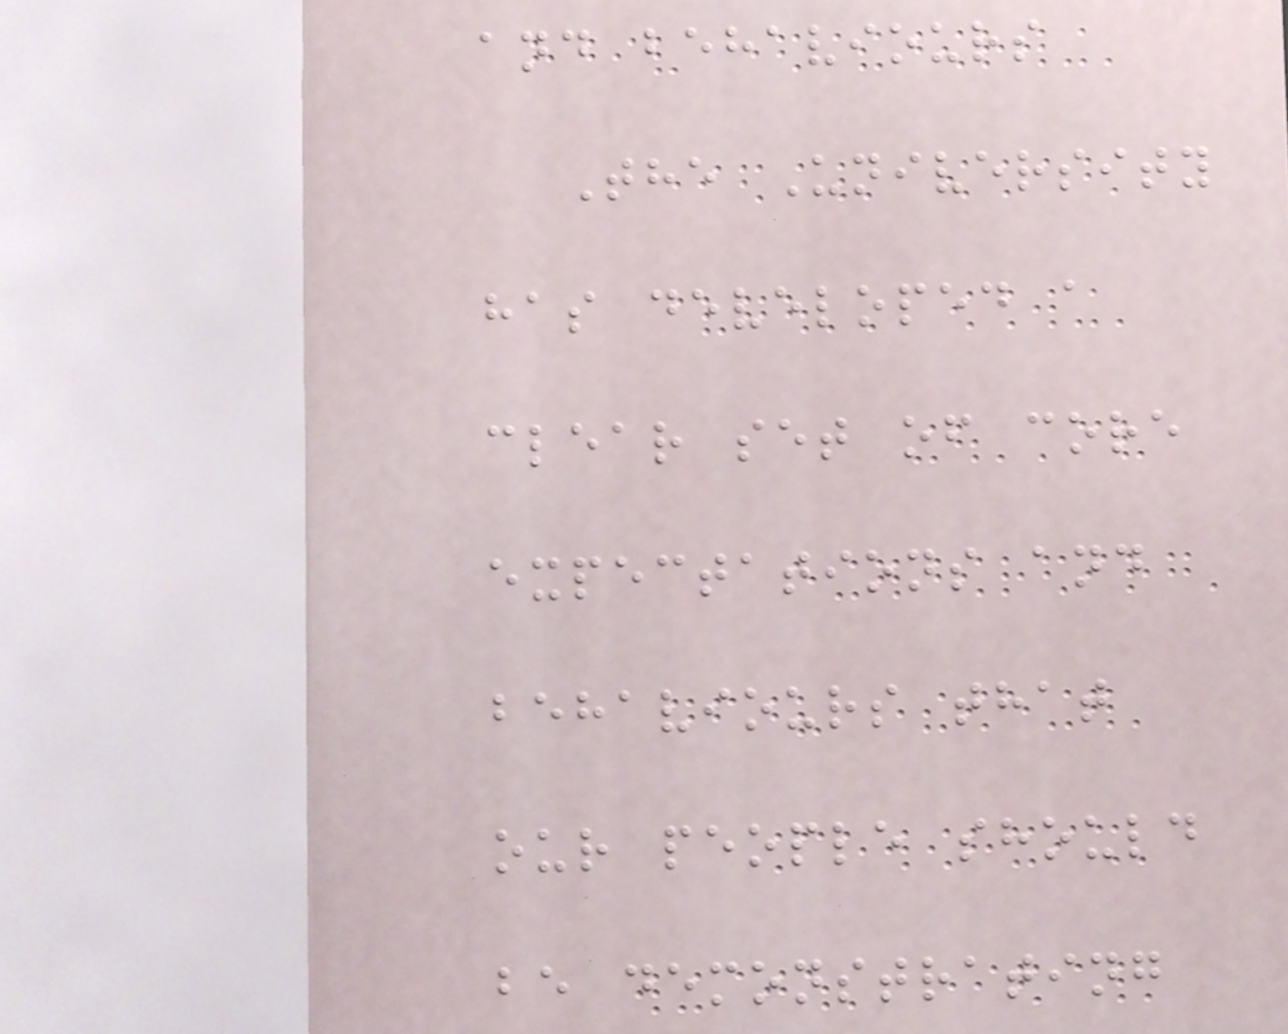and behaviours
The University
has developed a
clear set of core
expectations and
behaviours that
our people should
be demonstrating
